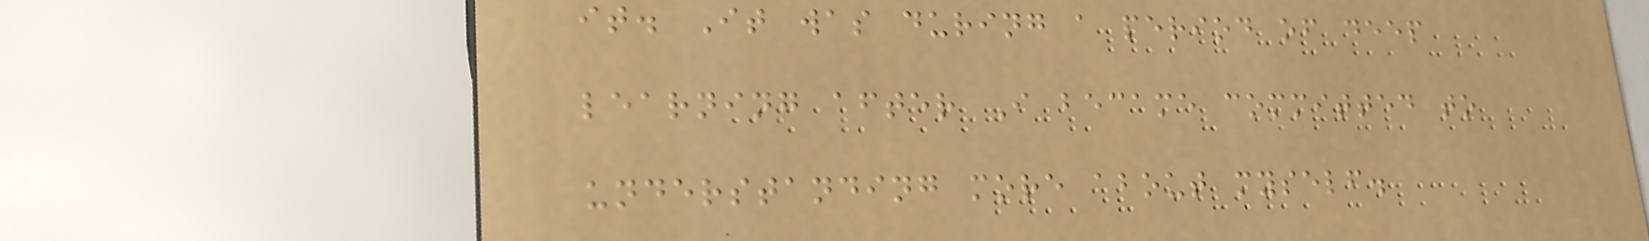it. It was during a period of deep
learning after I became committed to
understanding more about myself.
